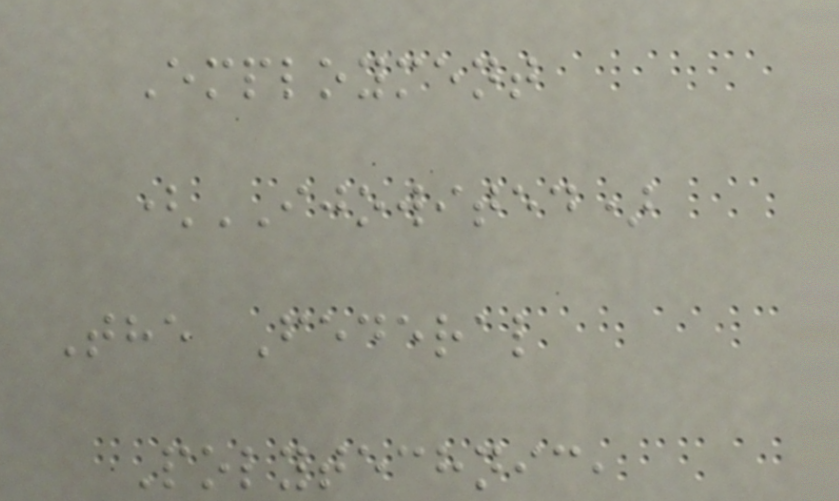Employment
(IJOWITED)
The Federal
Polytechnic,
